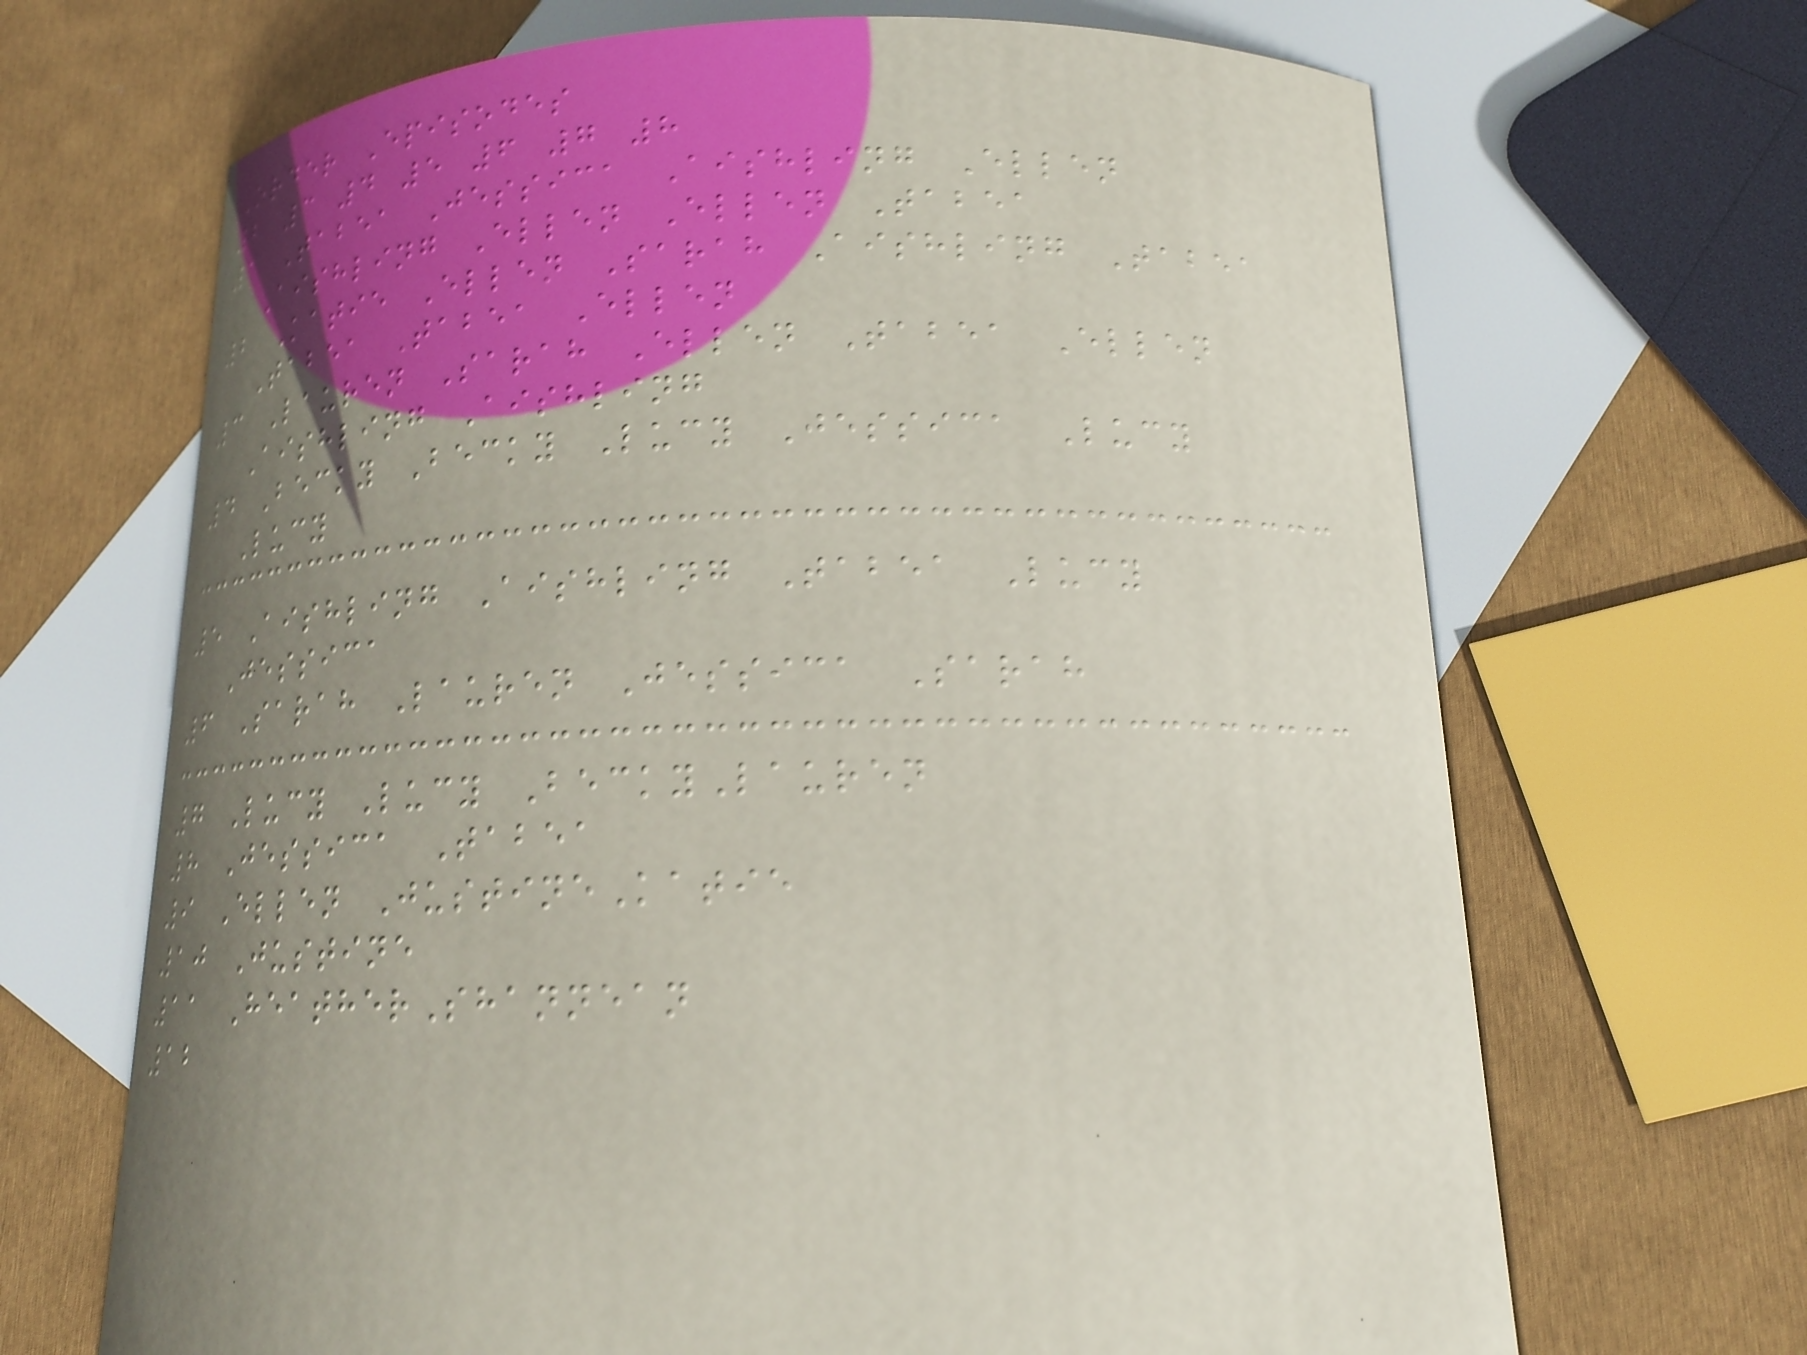Order Episodes
2 3 4 5 6 7 8
1 Tabea Jessica Aishling Ellen
Aishling Ellen Ellen Tabea
2 Katie Ellen Sarah Aishling Tabea
Tabea Tabea Ellen
3 Lauren Sarah Ellen Tabea Ellen
Aishling Aishling
4 Becky Becky Lucy Jessica Lucy
Lucy
5 Aishling Aishling Tabea Lucy
Jessica
6 Sarah Lauren Jessica Sarah
7 Lucy Lucy BeckyLauren
8 Jessica Tabea
9 Ellen JustineKatie
10 Justine
11 HeatherShannean
12
